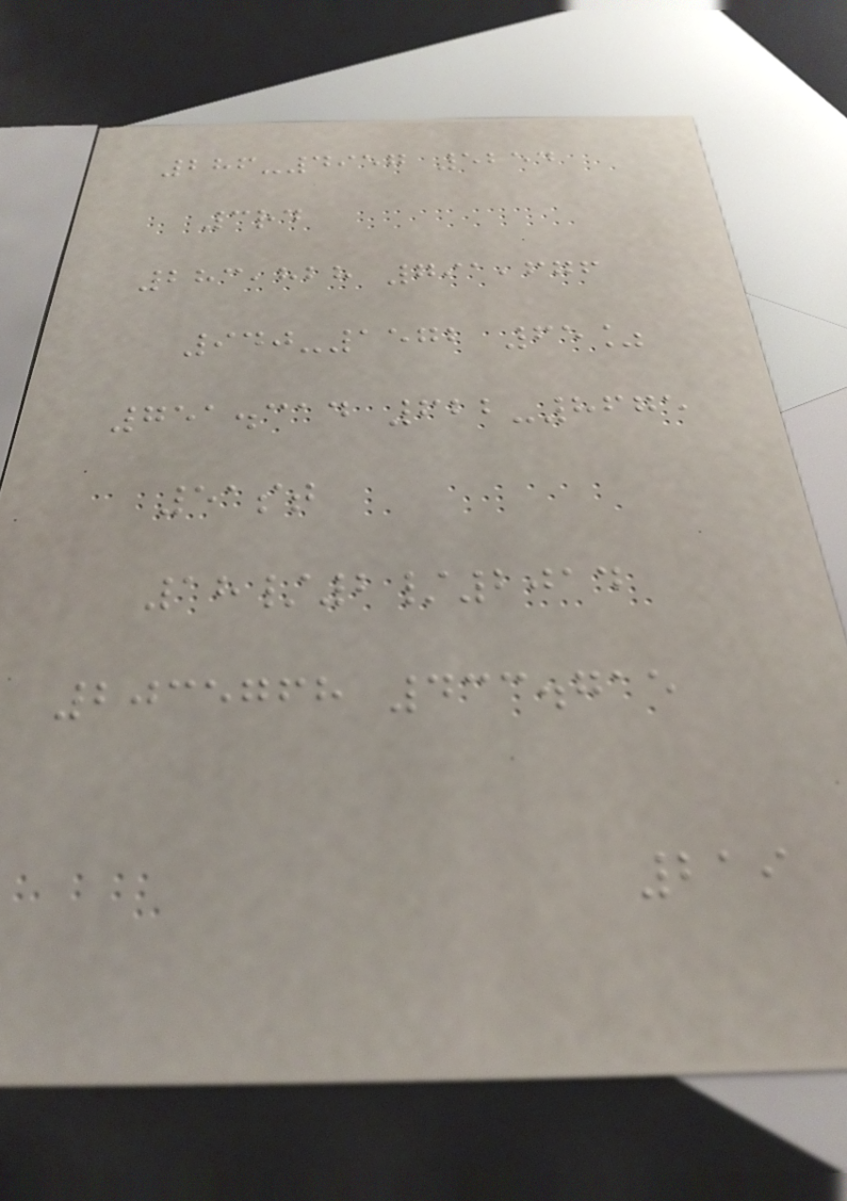286-4957 5254
3rd
283,828 791,676
940-1572 65%
751.314 622-8675
51st
18/2/2014
2035768 433.715
219
